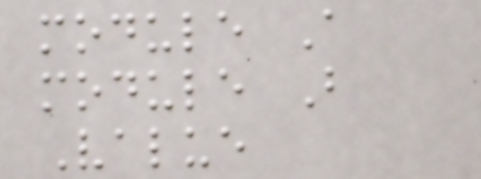module A
module B
Value
